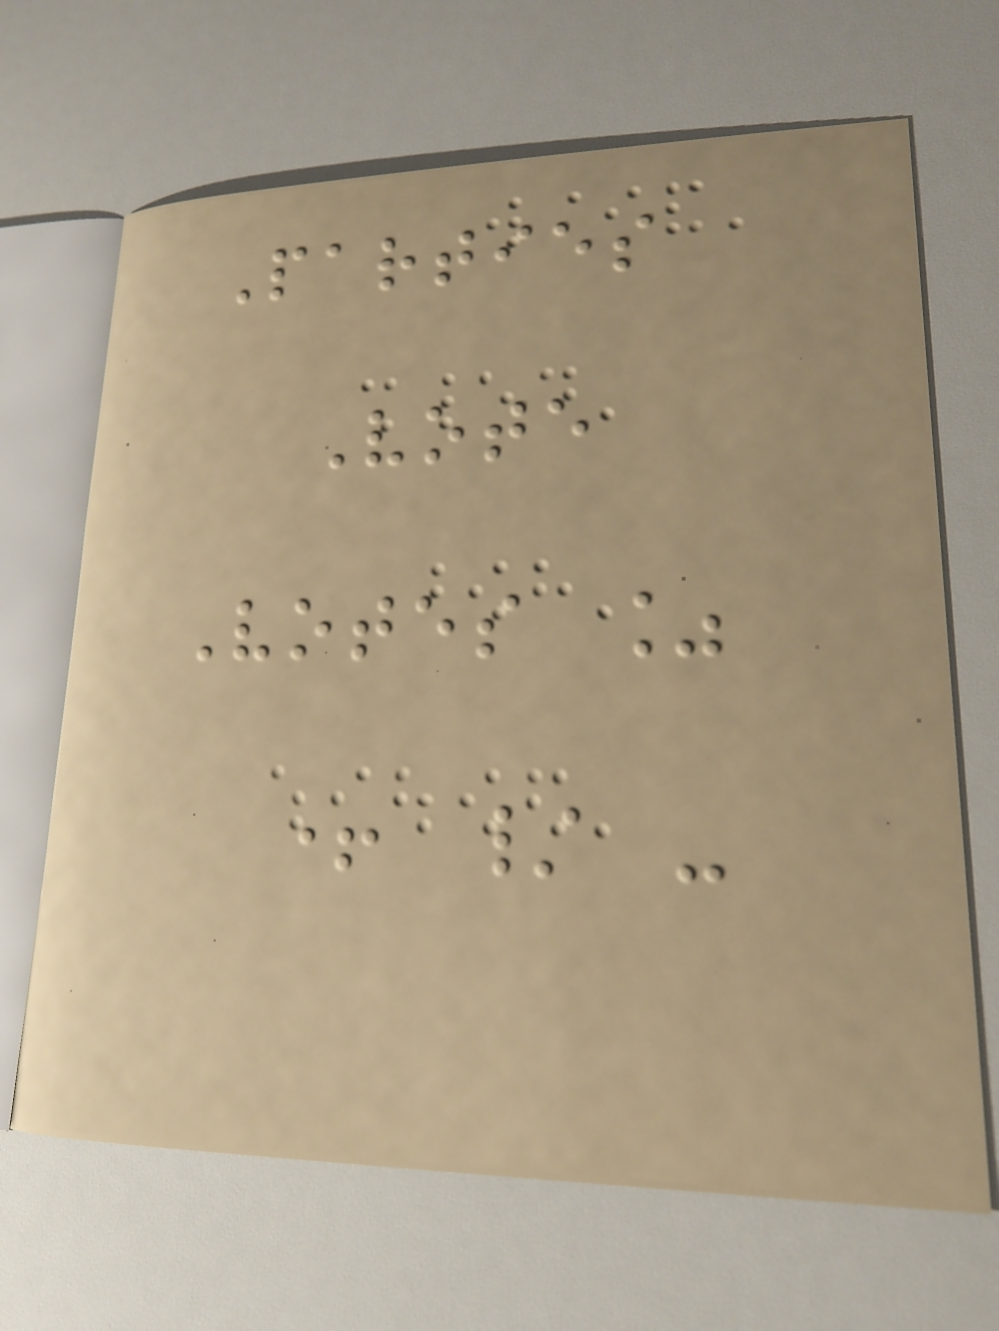Parties
Vote
Votes %
+ / -
